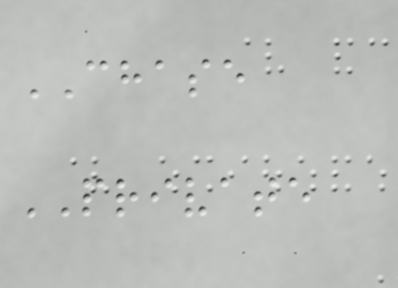CHASE
PRIVATE
